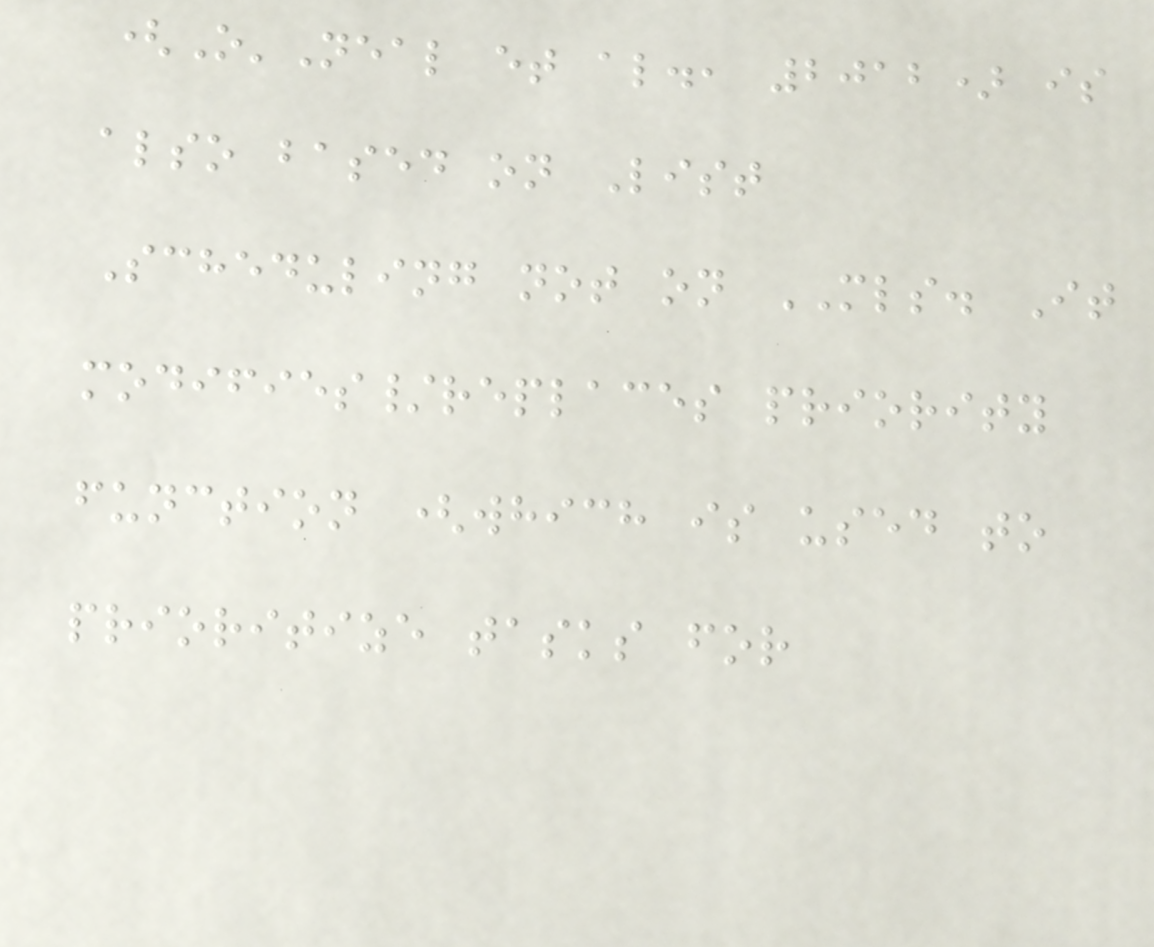(O'Neal et al., 2012) is
also based on List
Scheduling not on MLS. It
modifies/replaces priority
function (which is used to
prioritize tasks for
